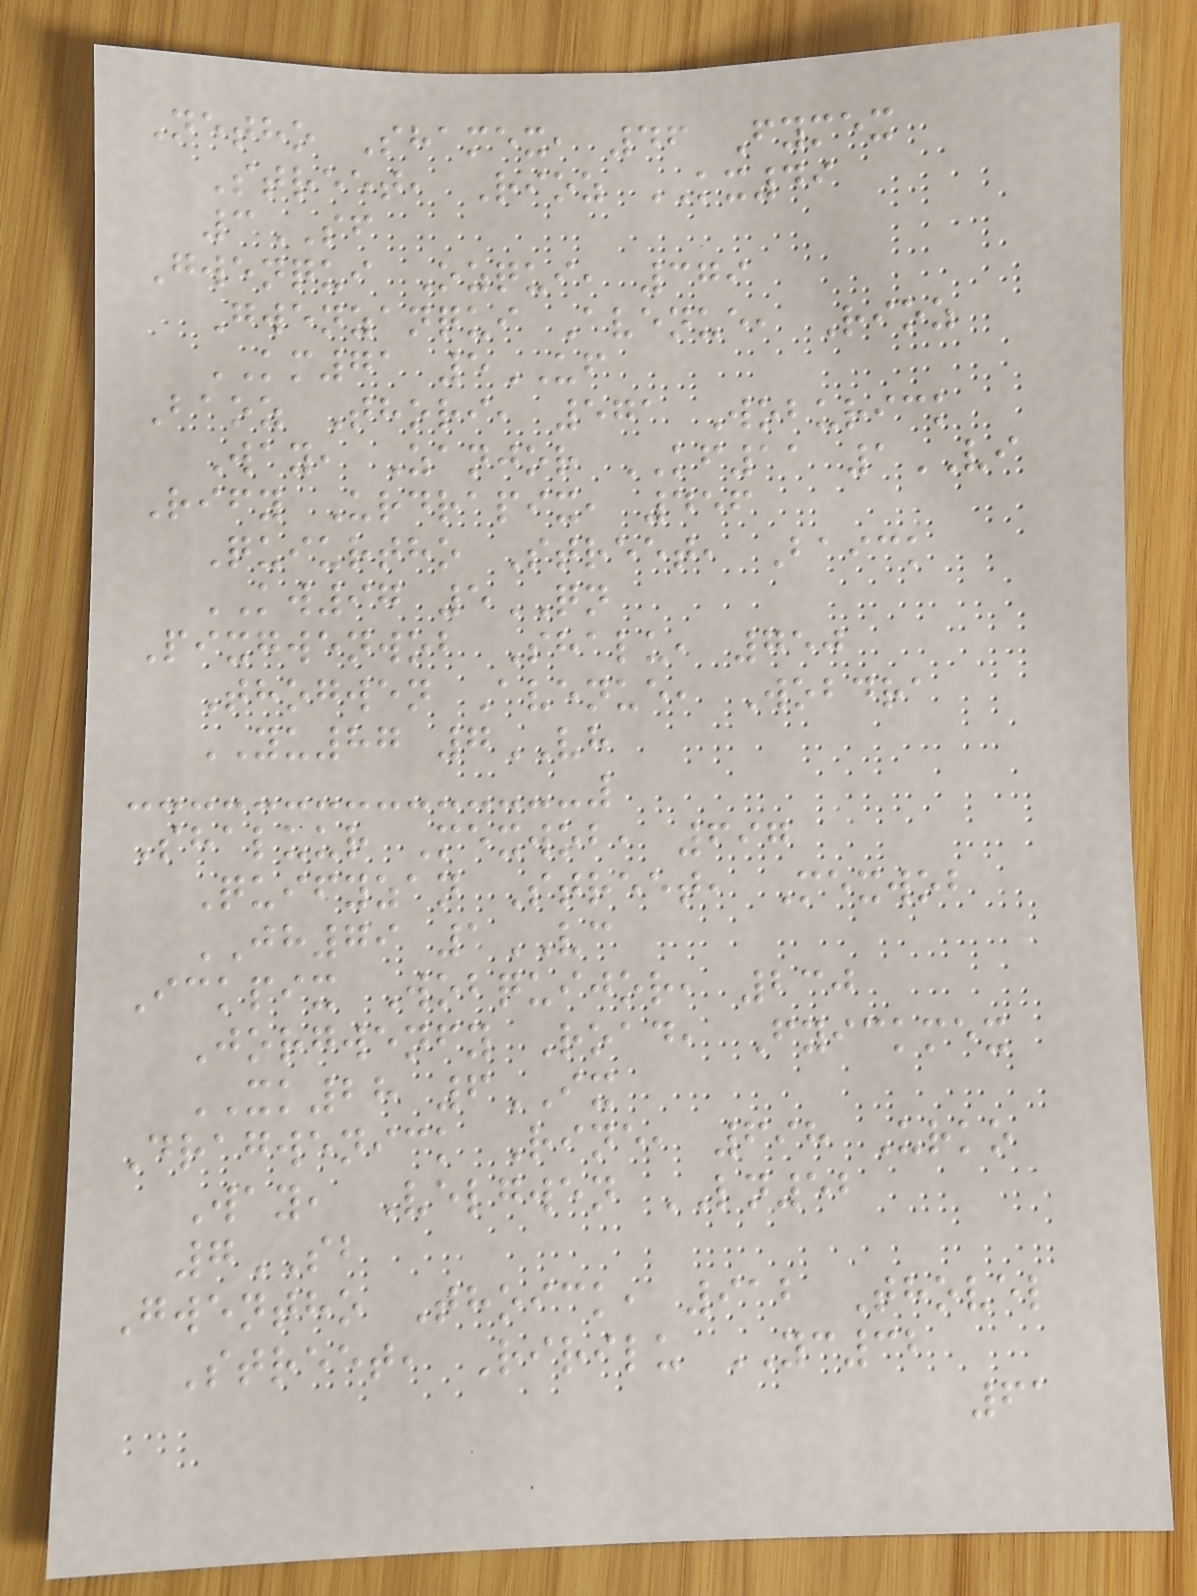Netho Shamex, 46 Fymex
Street, Rioz KX49
3SF
Gwenqui Ozqui, 379
Gwenzanqui Avenue, Rioz
KM71 5UF
Baoz Thori, 571 Woburick
Way, Zanjor KF11 1VI
Rify Urdrapix, 456
Quiurtho Street, Baick
KW97 5QN
Pixgwenwob Shalu, 750
Thogwen Avenue, Wobdra
YU87 7VH
Shaluur Mexwob, 697
Quifyzan Street, Mexwob
JH79 1VC
Ickpix Wobquijor, 230
Jorgwenfy Road, Fyickmex
XK28 6IX
Dragwenick Rine, 698 Urko
Way, Velgwen LN52
7SB
Gwentho Thoick, 912 Thovel
Street, Ririlu YC32
61
